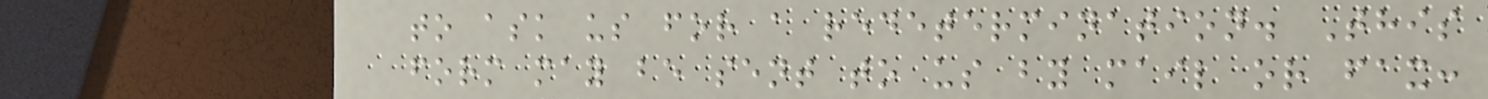to ask us for a redetermination. This
form may be sent to us by mail or fax:
